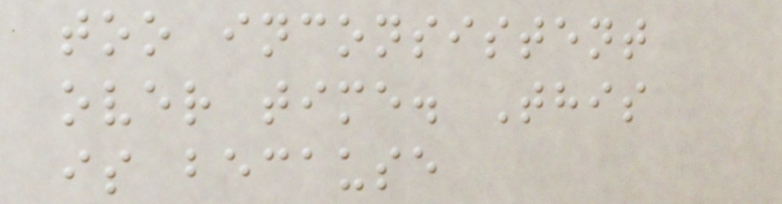too inconsistent
over time. This
is because
